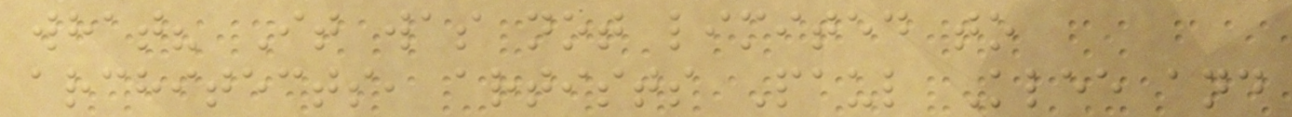what? It was not limited to
architects, artists Paul Klee and
